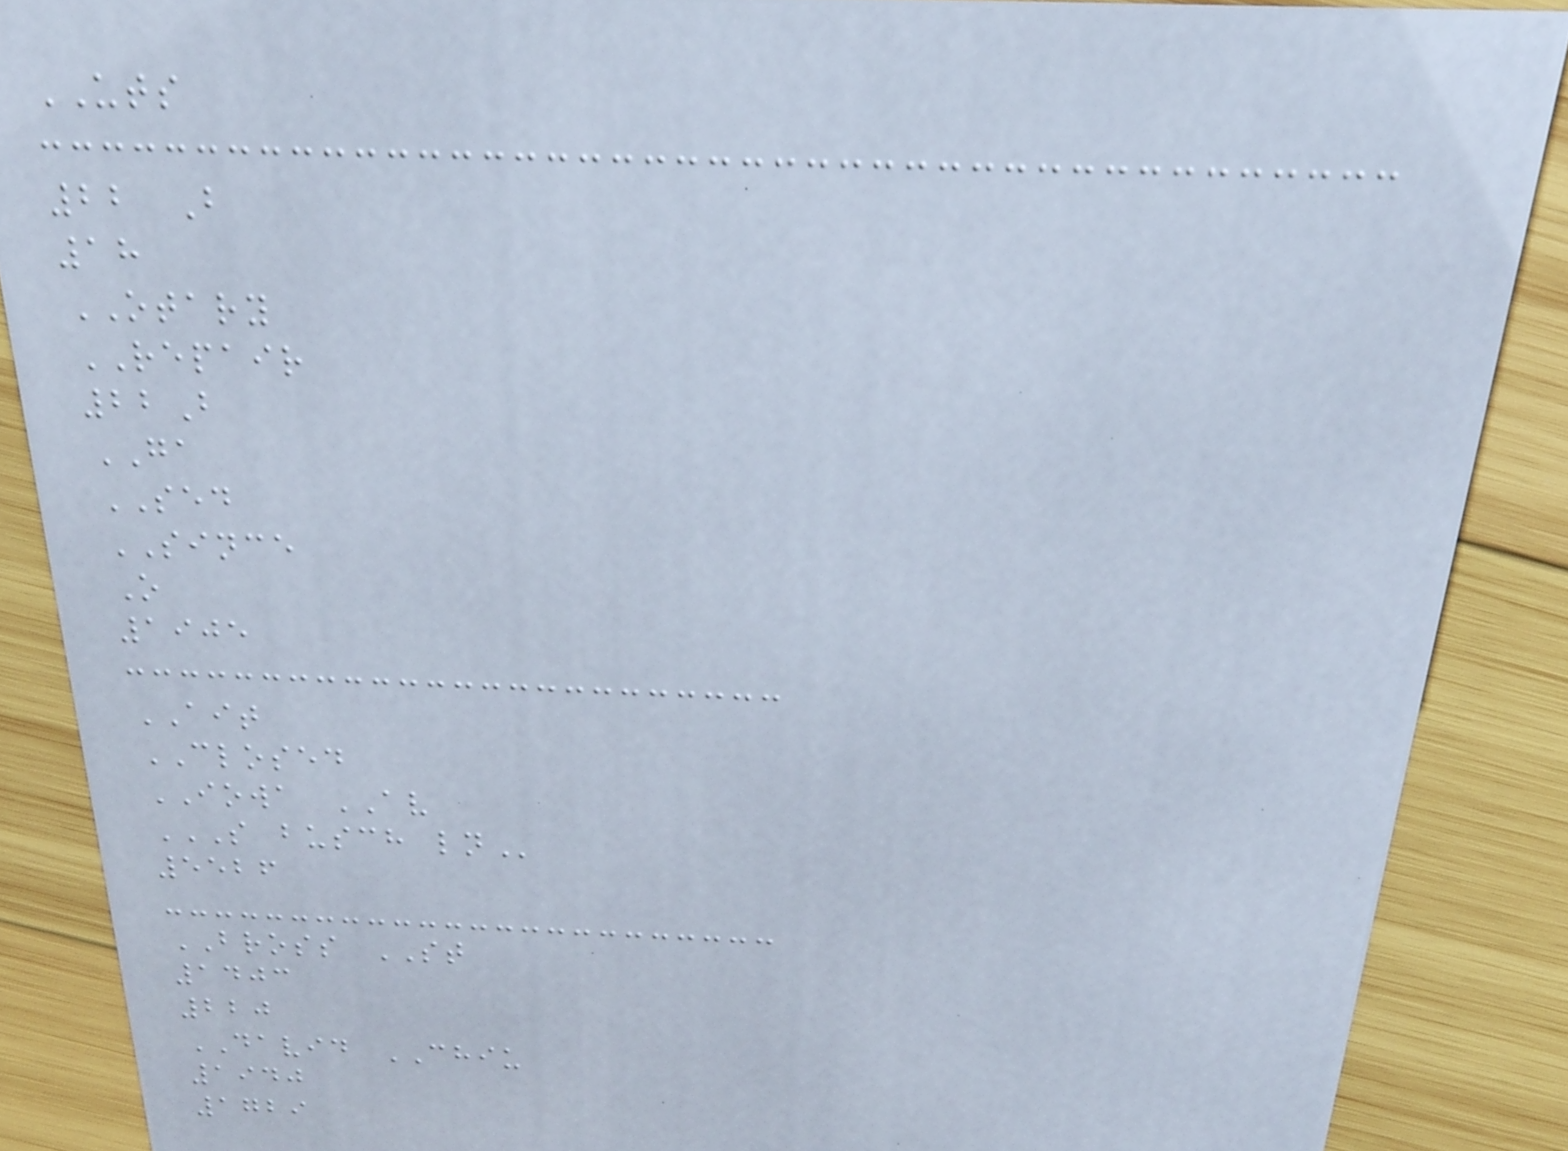UTS
22 B
18
OTARY
REPAIR
22B
GA
SED
SINCE
O
1905
AIT
CLOSED
IOWA AV
S BUSCH LN
5526
BROSS ST
1403
220
DAVID CHIU
1940
1729
